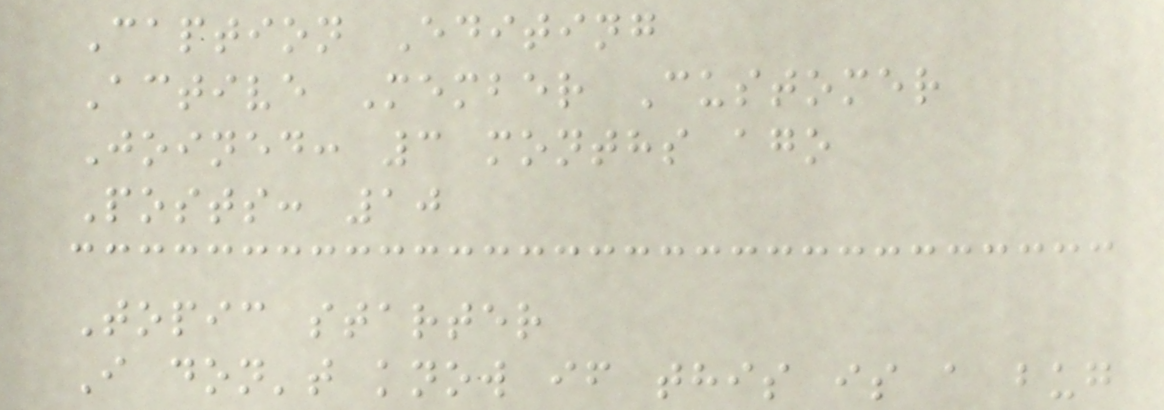Caption Editing
Active Member Customer
Joined: 3 months ago
Posts: 10
Topic starter
I don't know if this is a bug
